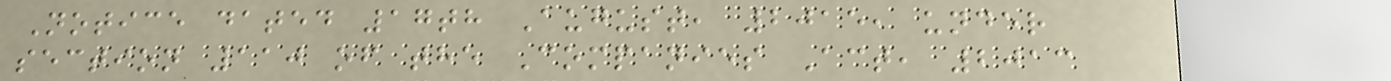Notice dated 17th August, 2015, under
section 110 of the Companies Act, 2013
